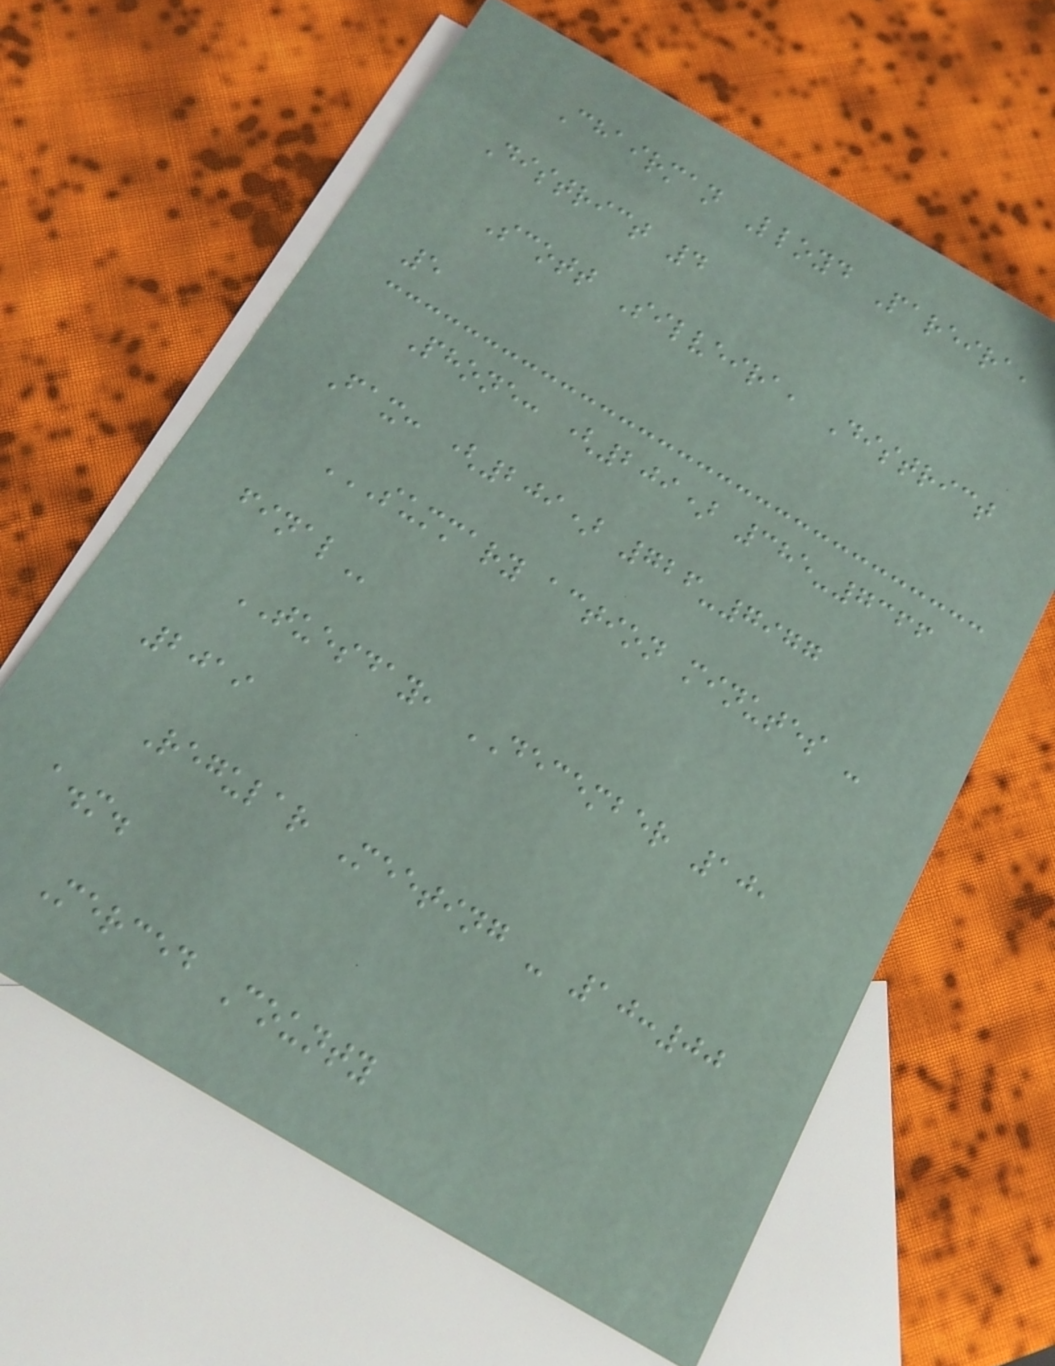Chairman Lloyd Pareira,
District 4
Scott Silveira, District
5
Phone: (209) 385-7366
Fax: (209) 726-7977
SUMMARY ACTION MINUTES -
FINAL
TUESDAY, DECEMBER 10,
2019
Regular Meeting - 10:00
a.m.
Merced County
